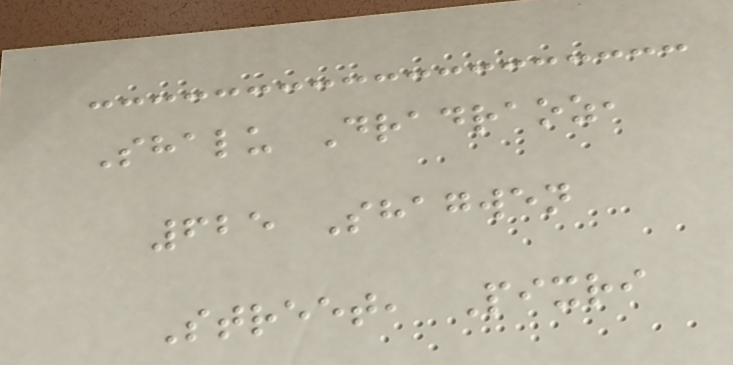Shalu Dradraoz,
625 Shagwen
Street, Pixri
